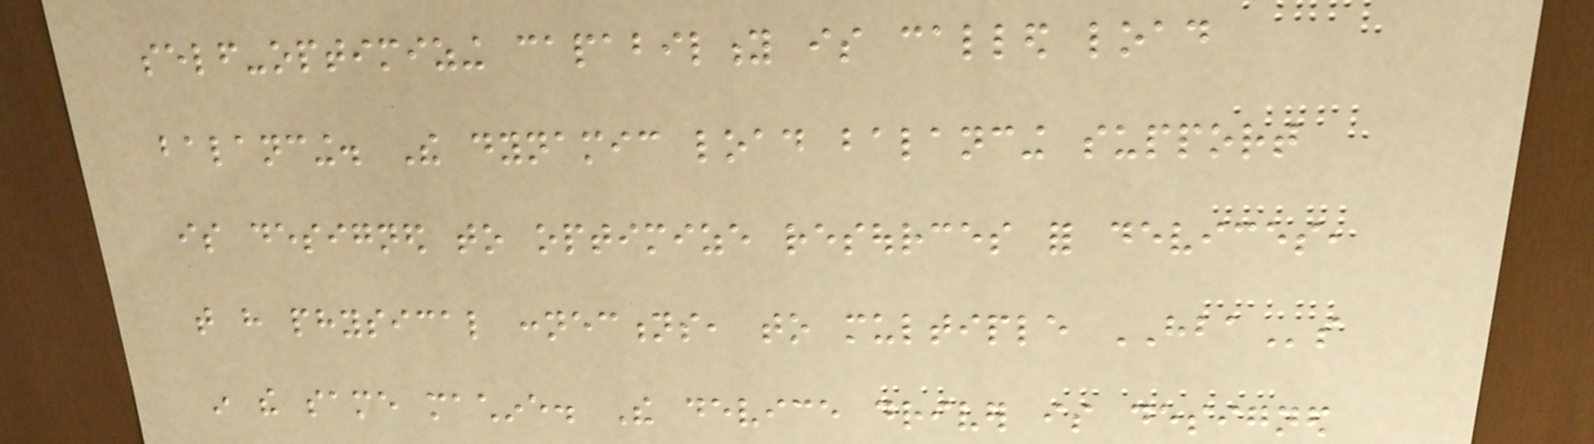self-optimizing capability is called load
balancing. The dynamic load balancing support
is designed to optimize resources for devices,
that have physical connections, to multiple HBAs
in the same machine. The device driver is designed
